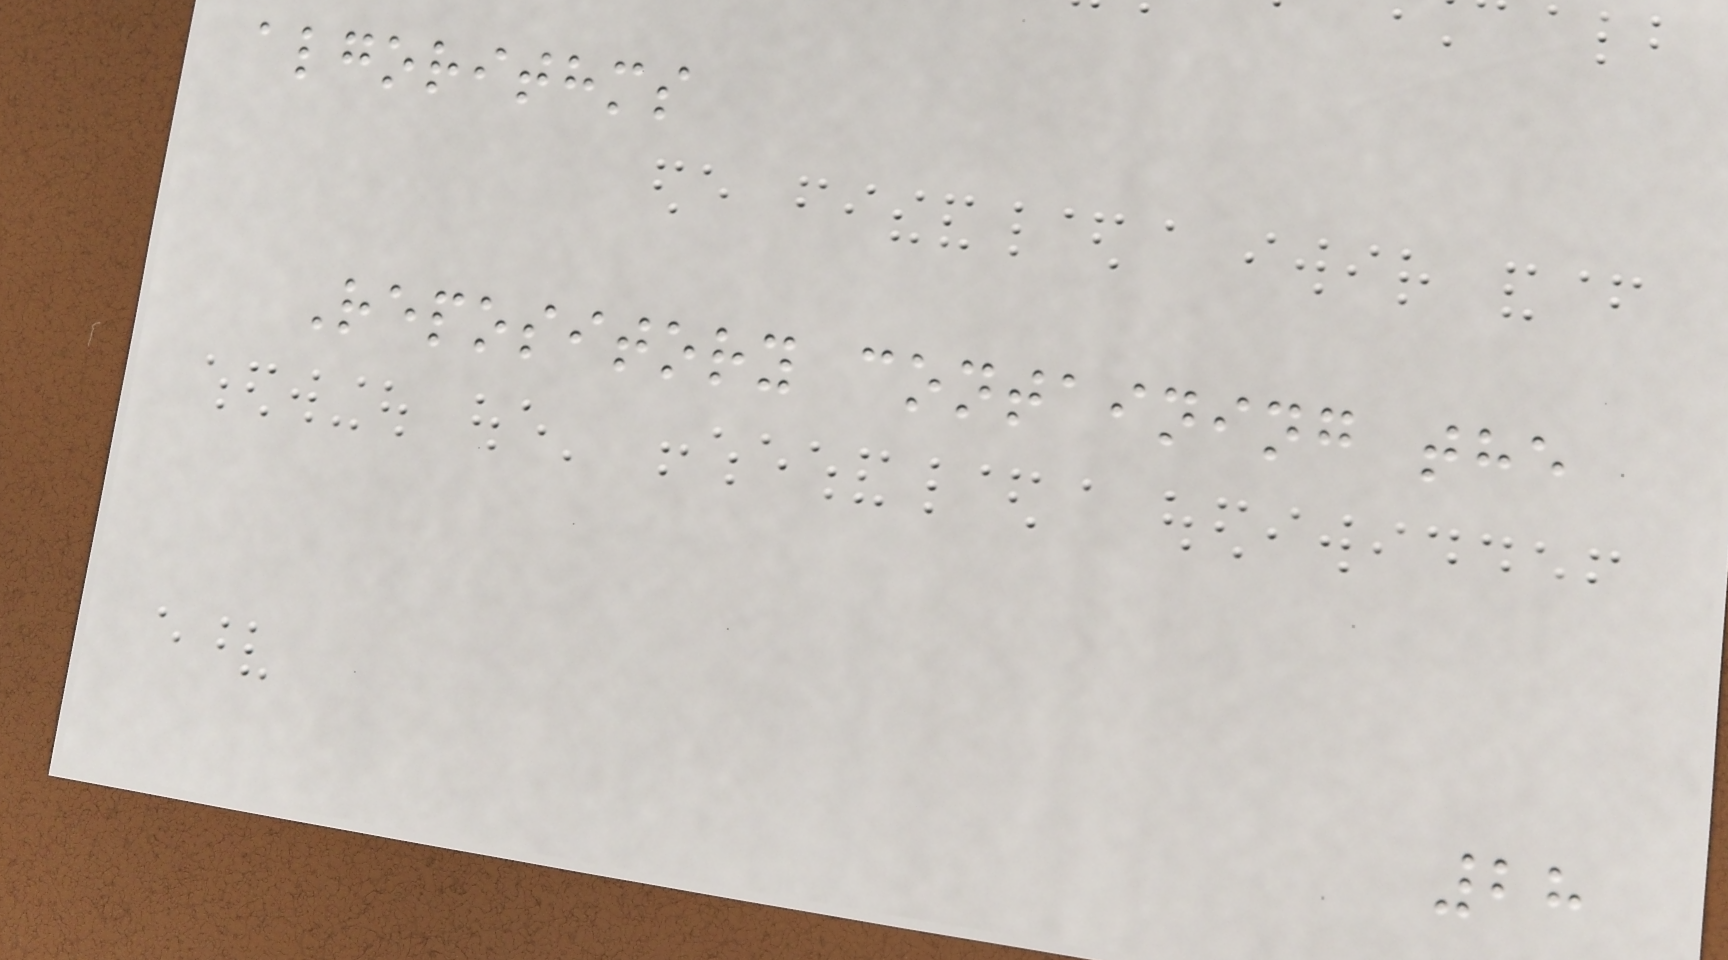algorithms
Repository containing the
28
